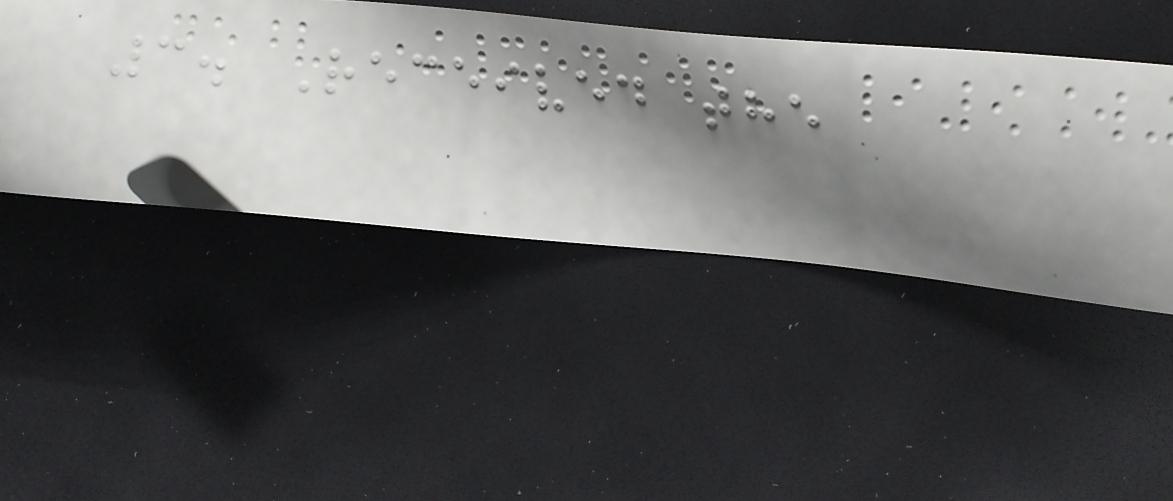3. Received the
